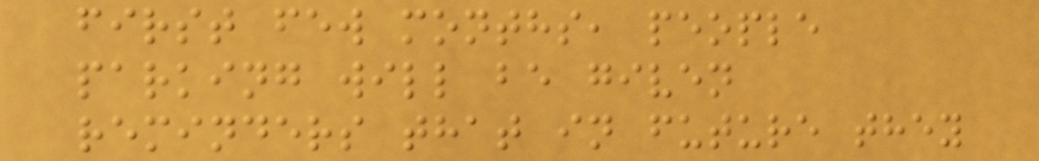first few months, people
parking will be given
reminders that in future they
